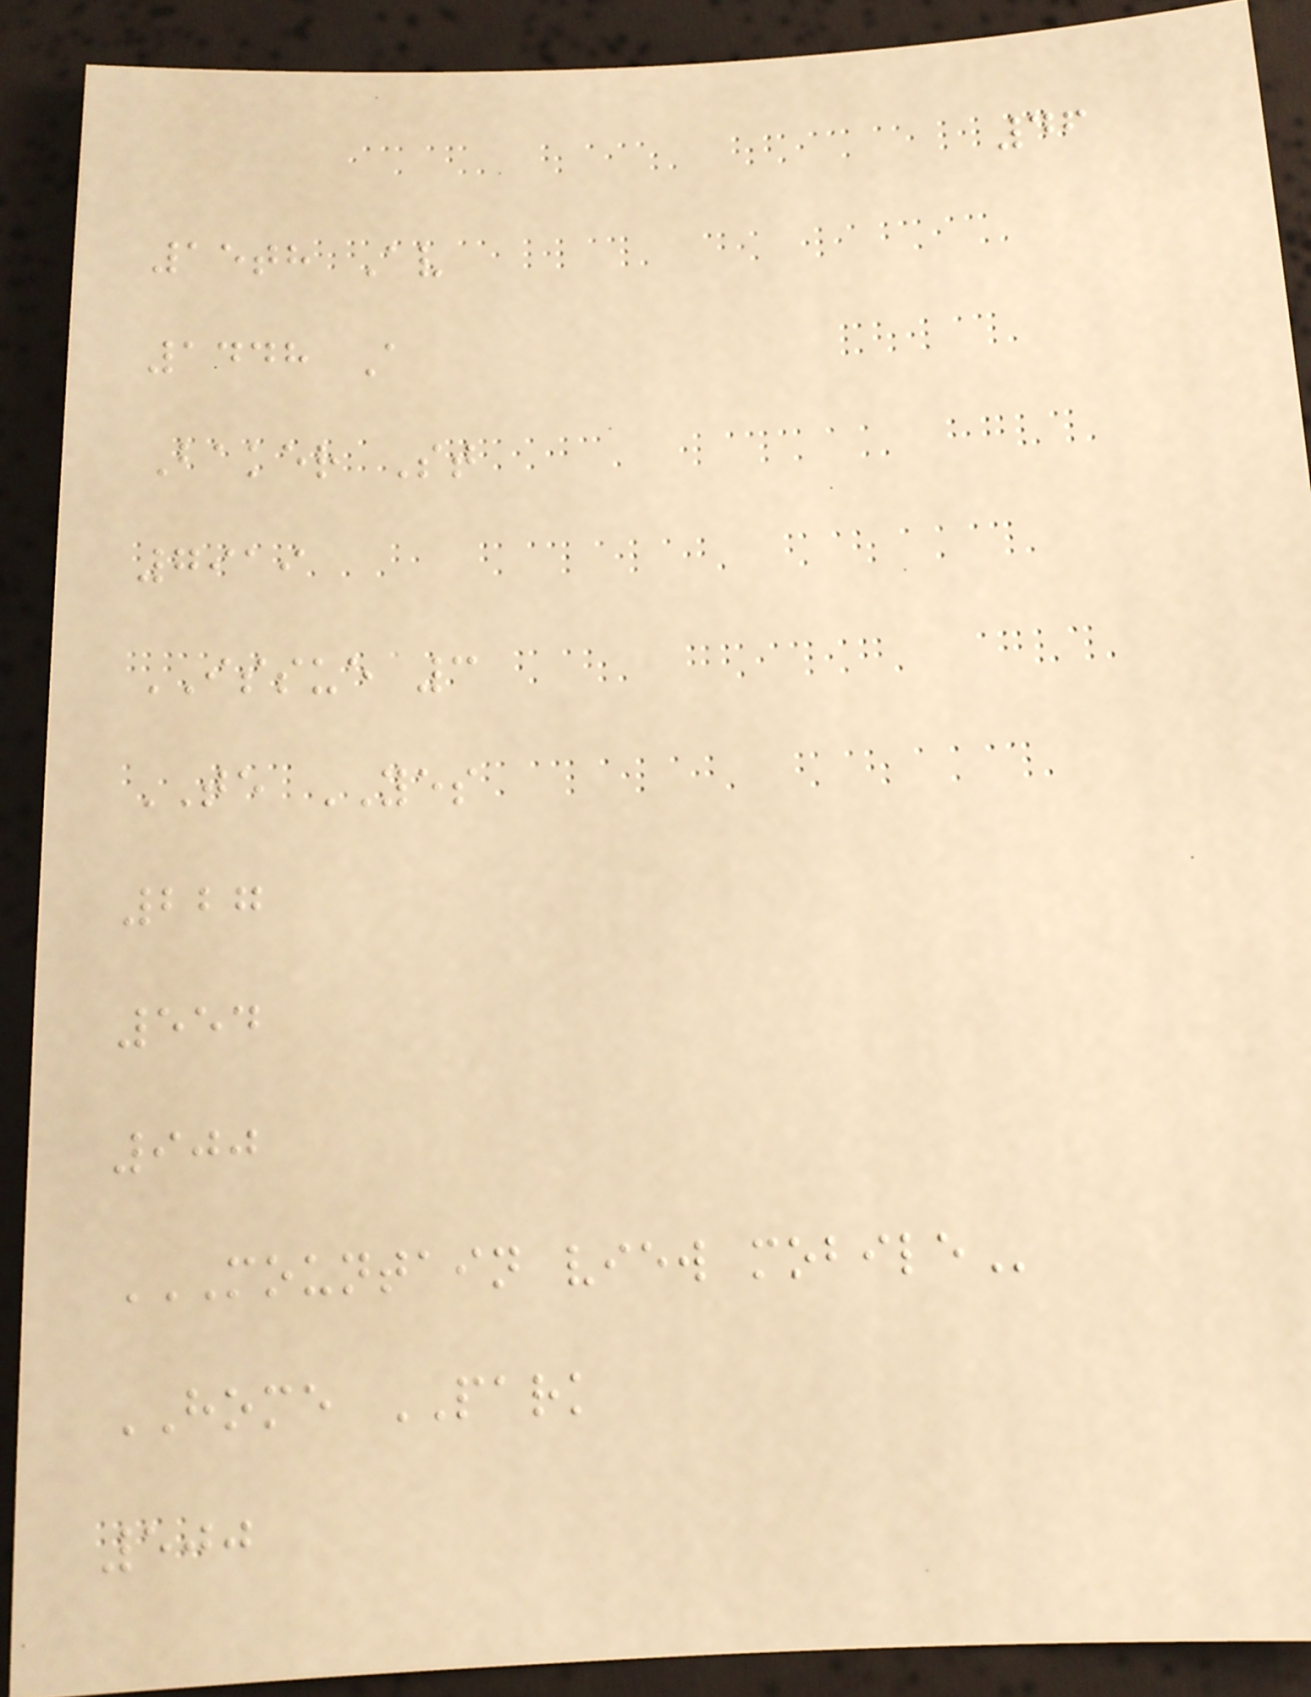46
15th Av
1448 A
Baker St
7919
ISSUE 3
TE YES
227
554
900
MOUNTAIN VIEW MOBILE
HOME PARK
500
